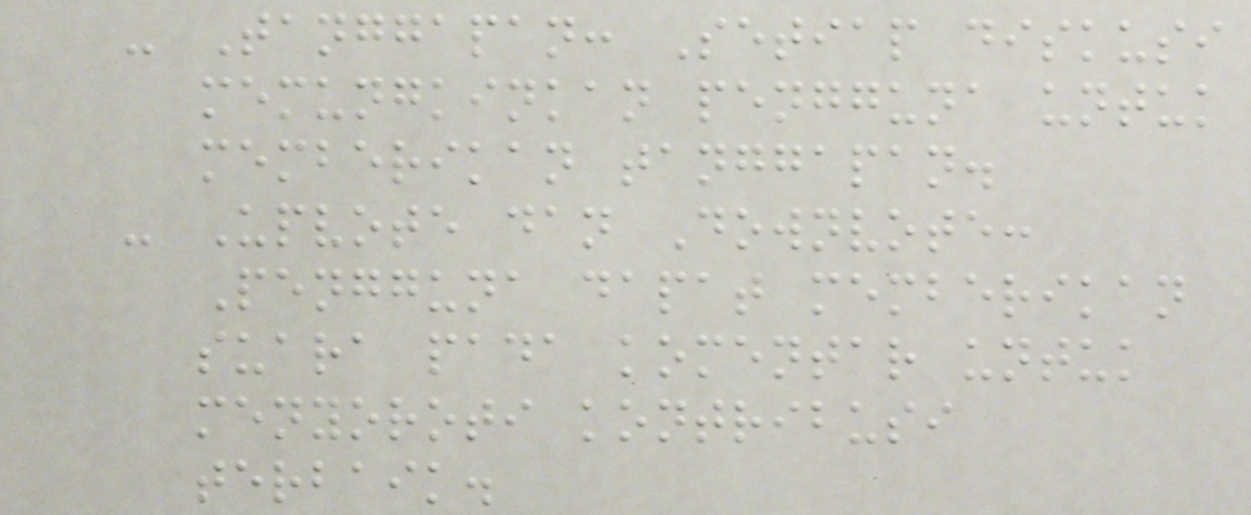- Tanggapan: Setiap diskusi
memungkinkan pengguna untuk
memberikan tanggapan.
- Upvote dan Downvote:
Pengguna dapat memberikan
suara pada komentar untuk
menyoroti kontribusi
terbaik.
